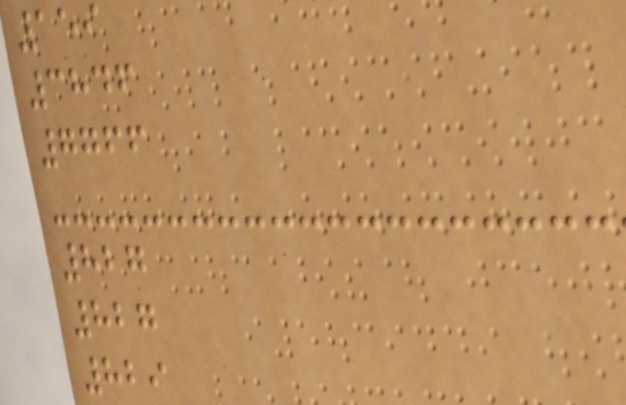159
3846
7766
827
827
829
